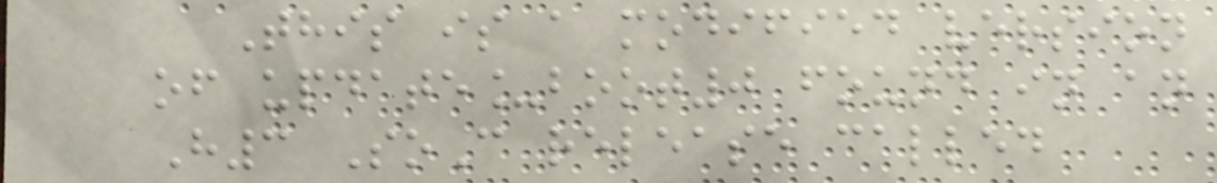This is a modified version
of update_boot0 found in an
H3 SoC release called
